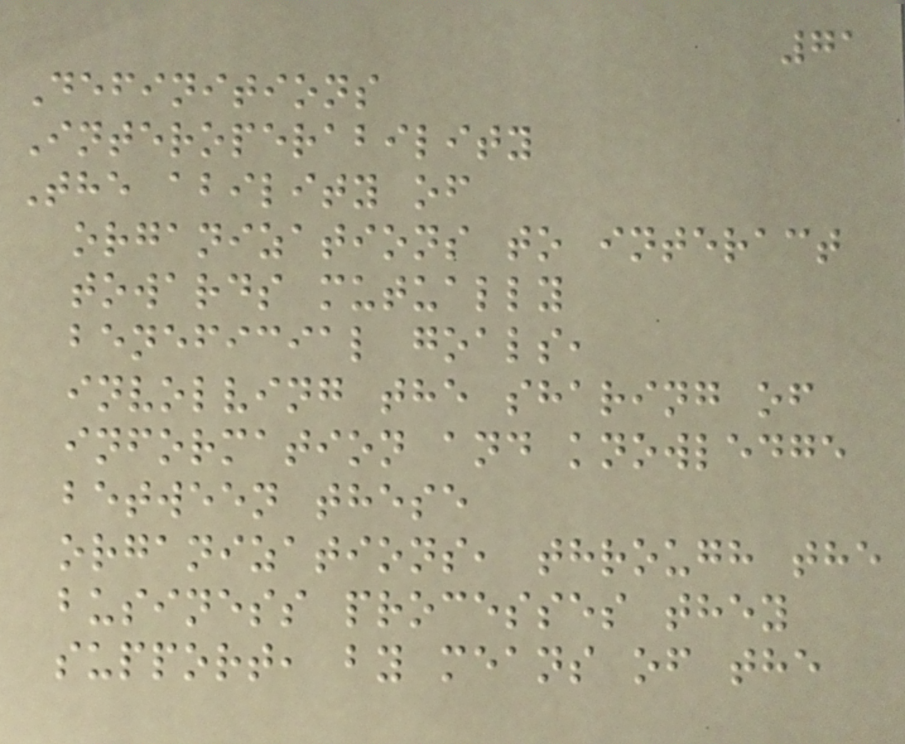71
Definitions
Interoperability
The ability of
organizations to interact
towards mutually
beneficial goals,
involving the sharing of
information and knowledge
between these
organizations, through the
business processes they
support, by means of the
